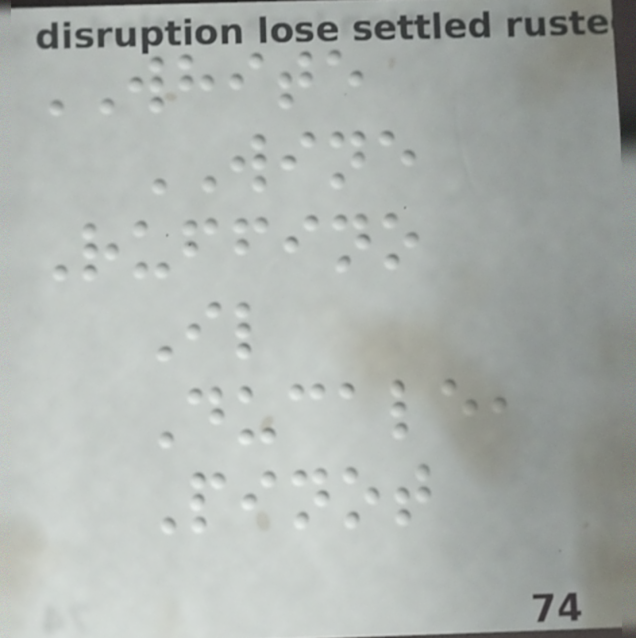WHITE
WINE
Ruffino
Il
Ducale,
Pinot
